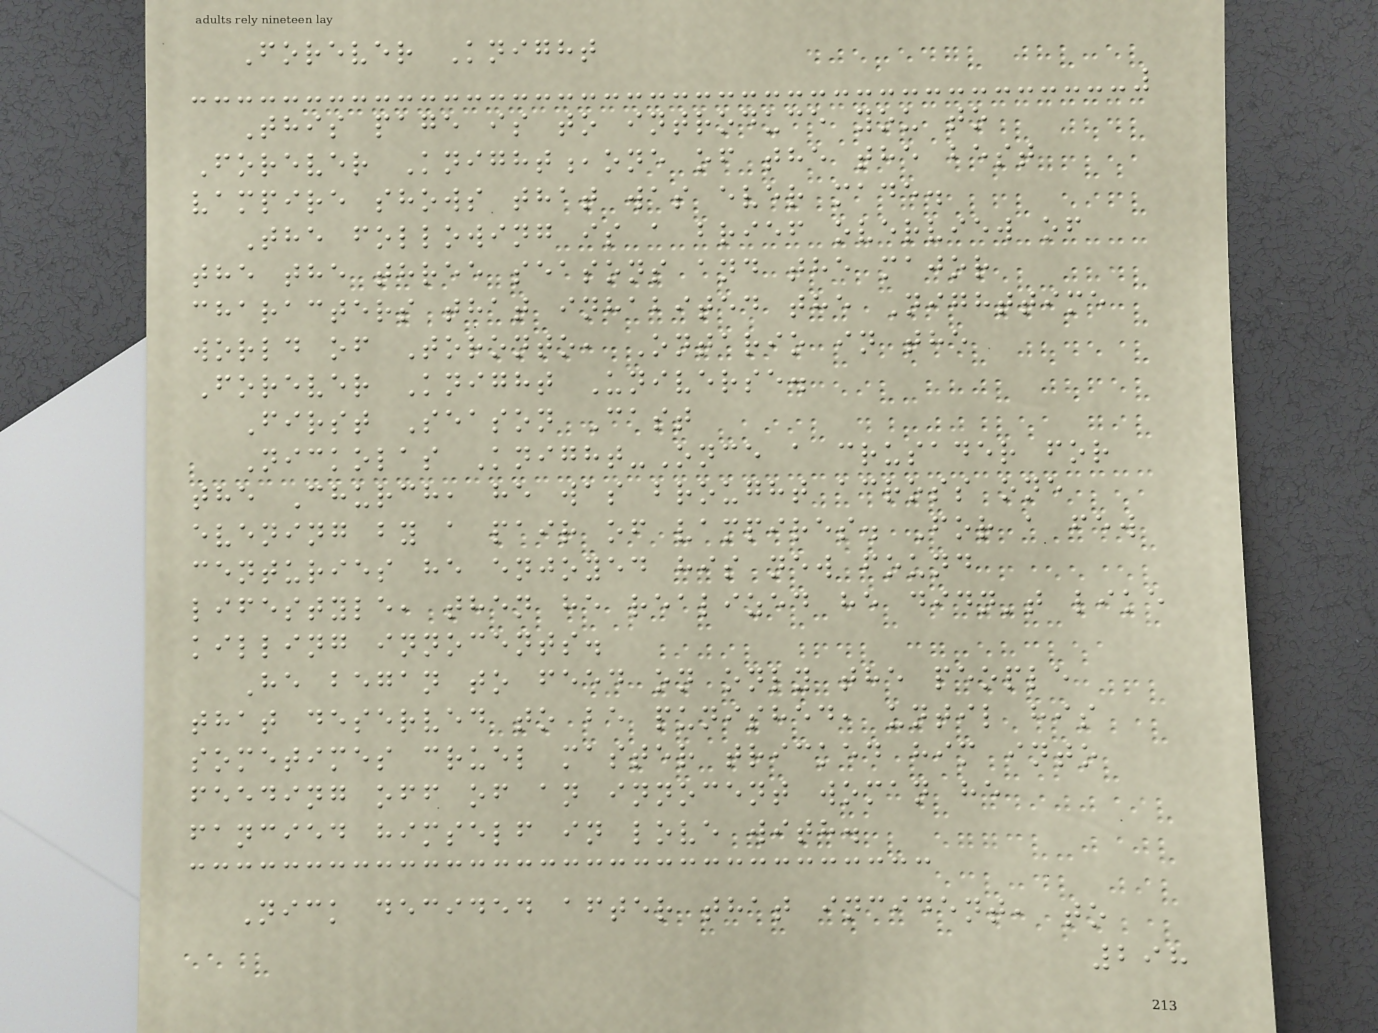Forever Knight
This page is to introduce you to
Forever Knight,one of the the best
vampire shows that was ever made.
The following is a brief overview of
the the three seasons and the major
characters that inhabited the Nighttime
world of Toronto, Ontario in the
Forever Knight Universe.
First Season Cast
Nickolas Knight-Once a crusader for
the Church, he was brought across one
evening by a pair of vampires. For a few
centuries he enjoyed his new found
lifestyle, then he realized he didn't like
killing innocents.
He began to feed on only the people
that deserved to be punished, until his
sometimes cruel master tricked him into
feeding off of an innocent woman he
fancied himself in love with.
Nick decided after that incident, to
298
